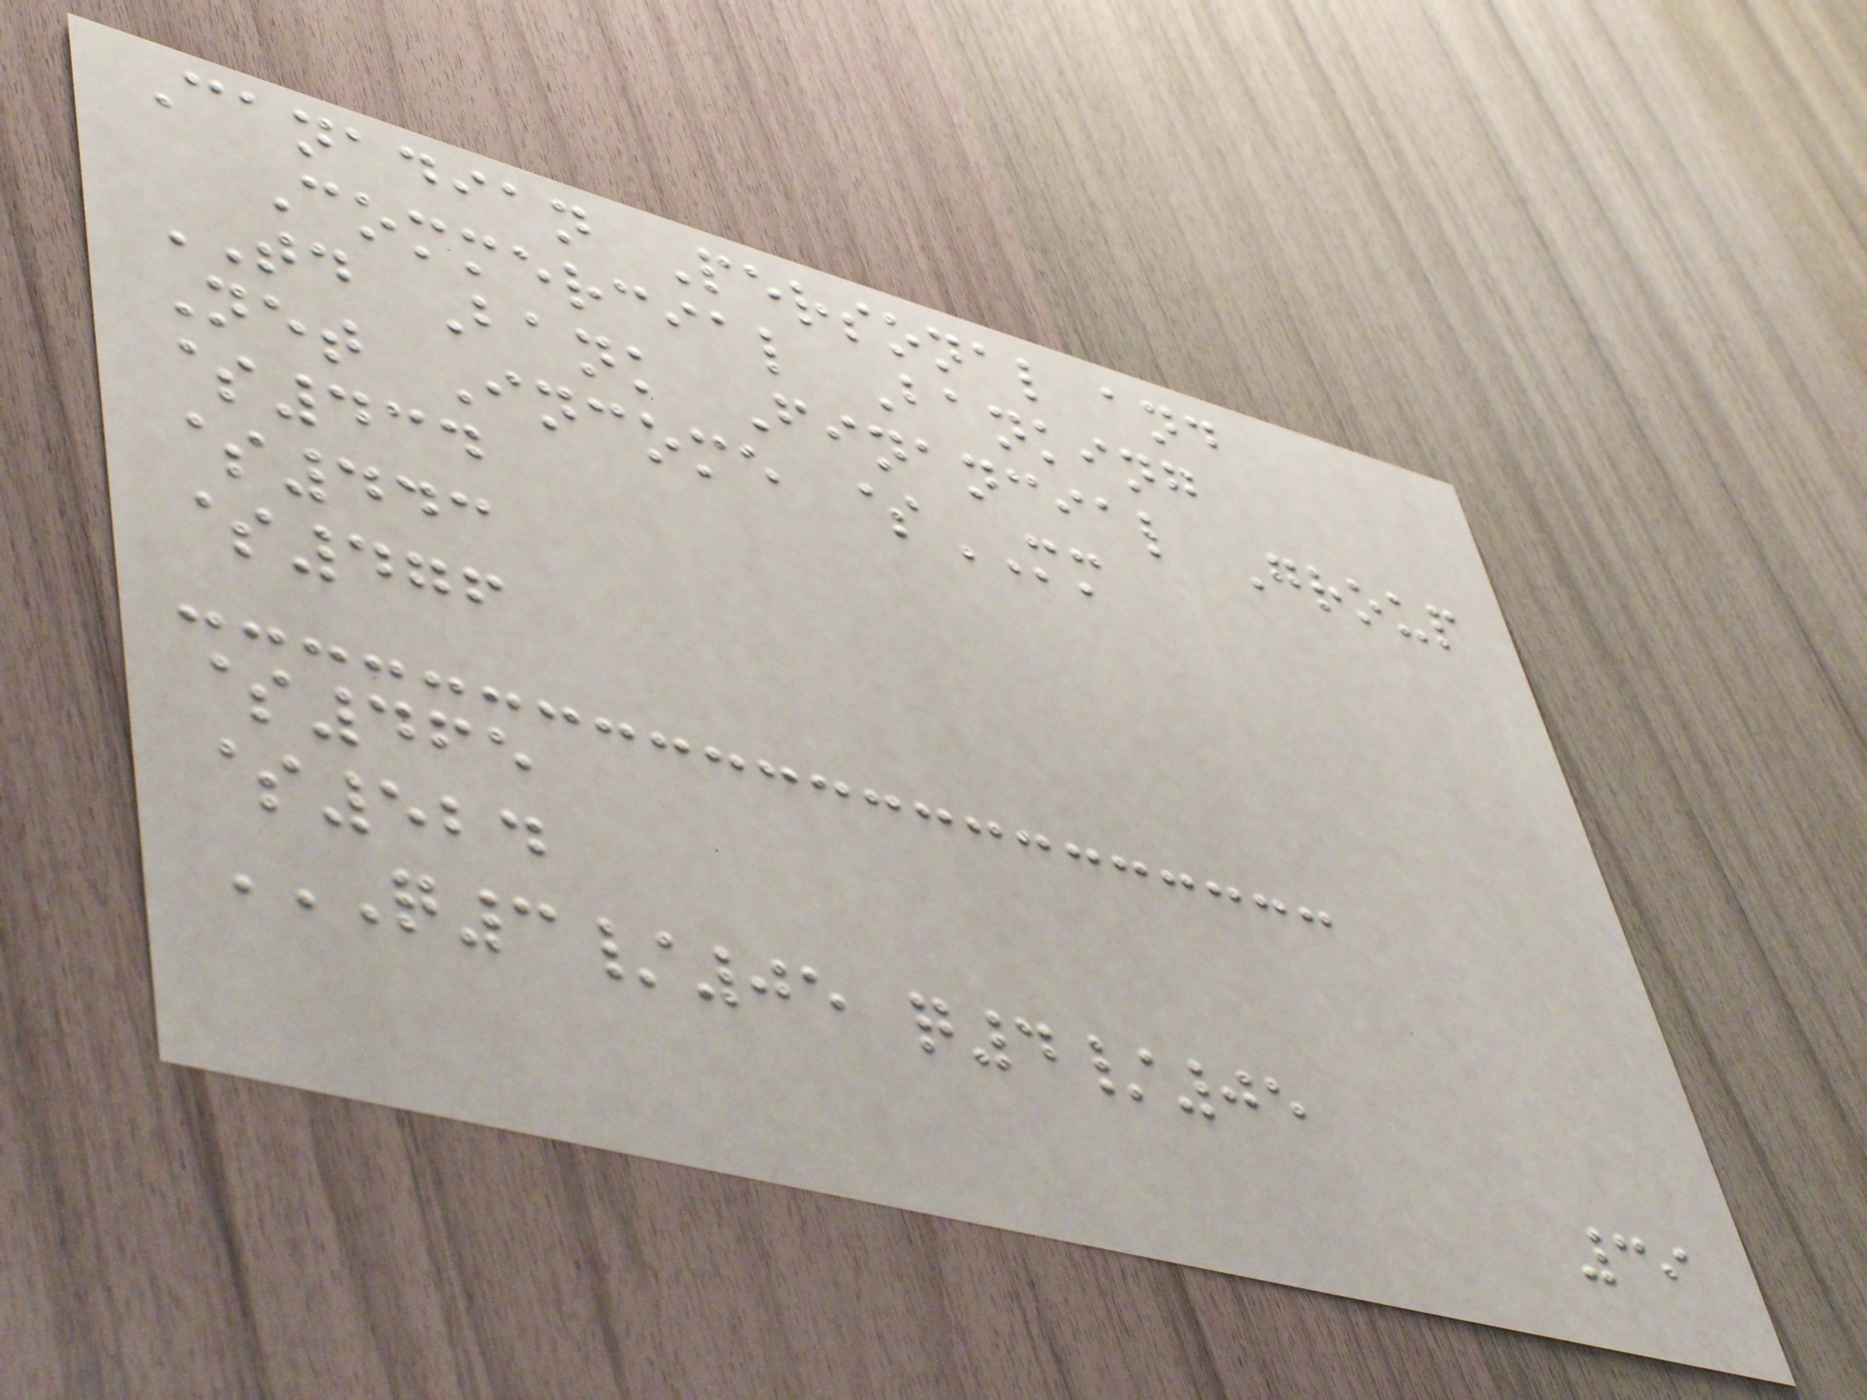Canadian Personal and
Commercial Banking
TD Bank Financial Group
Net Income $MM
$434
$443
$476
$465
$524
Q3/05 Q4/05
39
